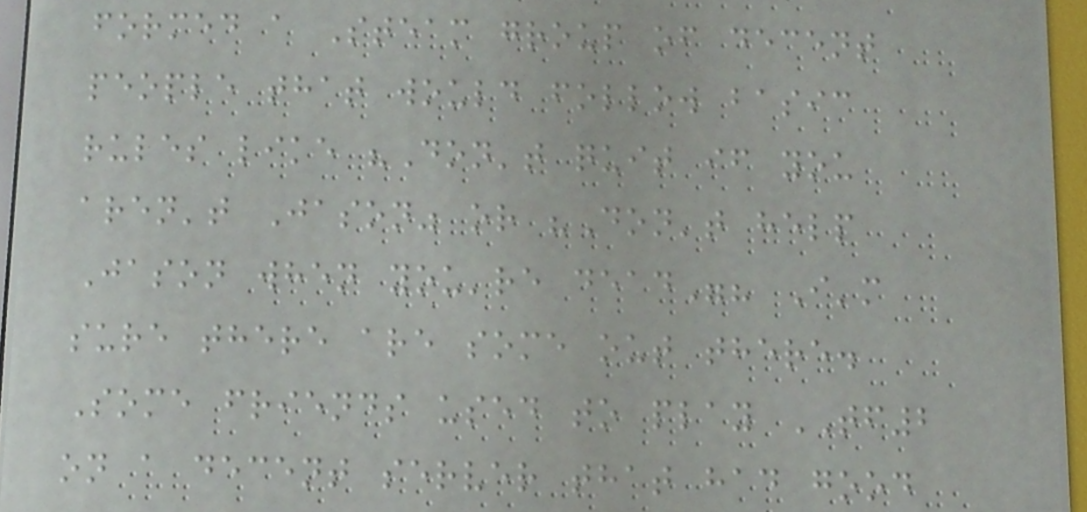formed a Steam group of decent
people that would follow basic
rules like "Don't quit if you
aren't Jason" or "Don't help
Jason when you're dead"? I'm
sure there are some out there.
Some friends used to play TF2
on a decent server that had good
